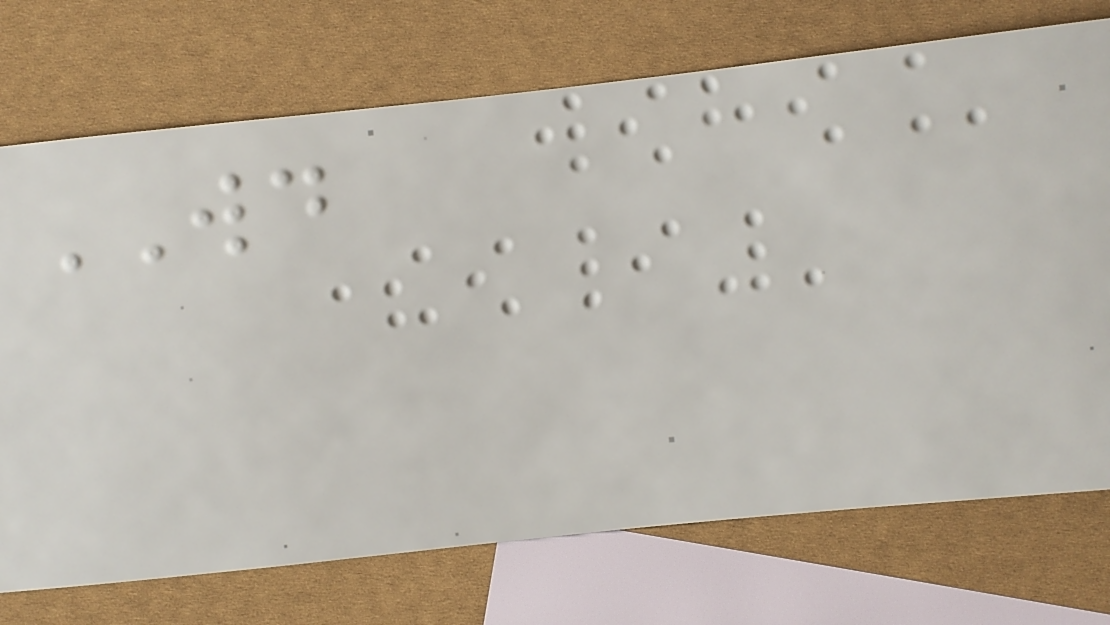WD
